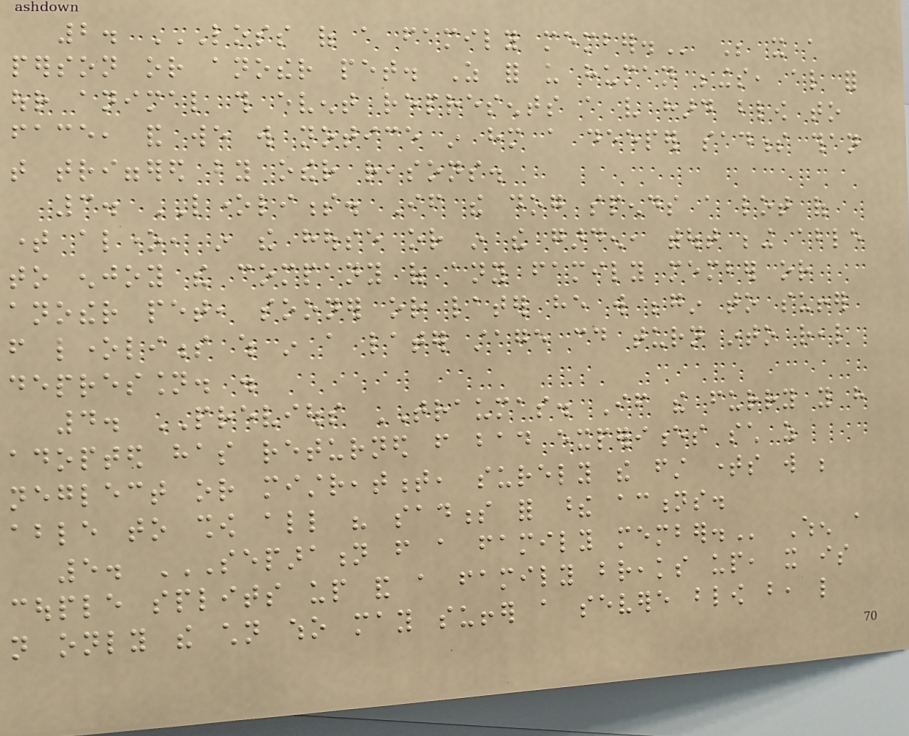2. LOSS OF A FAMILY MEMBER. Be it a
person or another pet. As for us human beings, also for
our animal this event represents a very hard blow to
face, and we will notice in him a deeper sadness than
that triggered by other reasons.
3. LONELINESS. If the dog spends a lot of
time alone, in the house or in the garden, without being able
to enjoy the company of any family member or
another pet, sooner or later he will begin to suffer
from loneliness which in a later stage could turn into real
depression. .
4. PREVIOUS TRAUMAS. If the furry you have
adopted has returned from bad experiences such as
neglect or mistreatment, surely the first times will be
able to show all his sadness for these actions.
5. SEPARATION FROM A FAMILY MEMBER. When a
couple splits up and a family breaks up, it is
not only the children who may suffer a severe blow but, like
